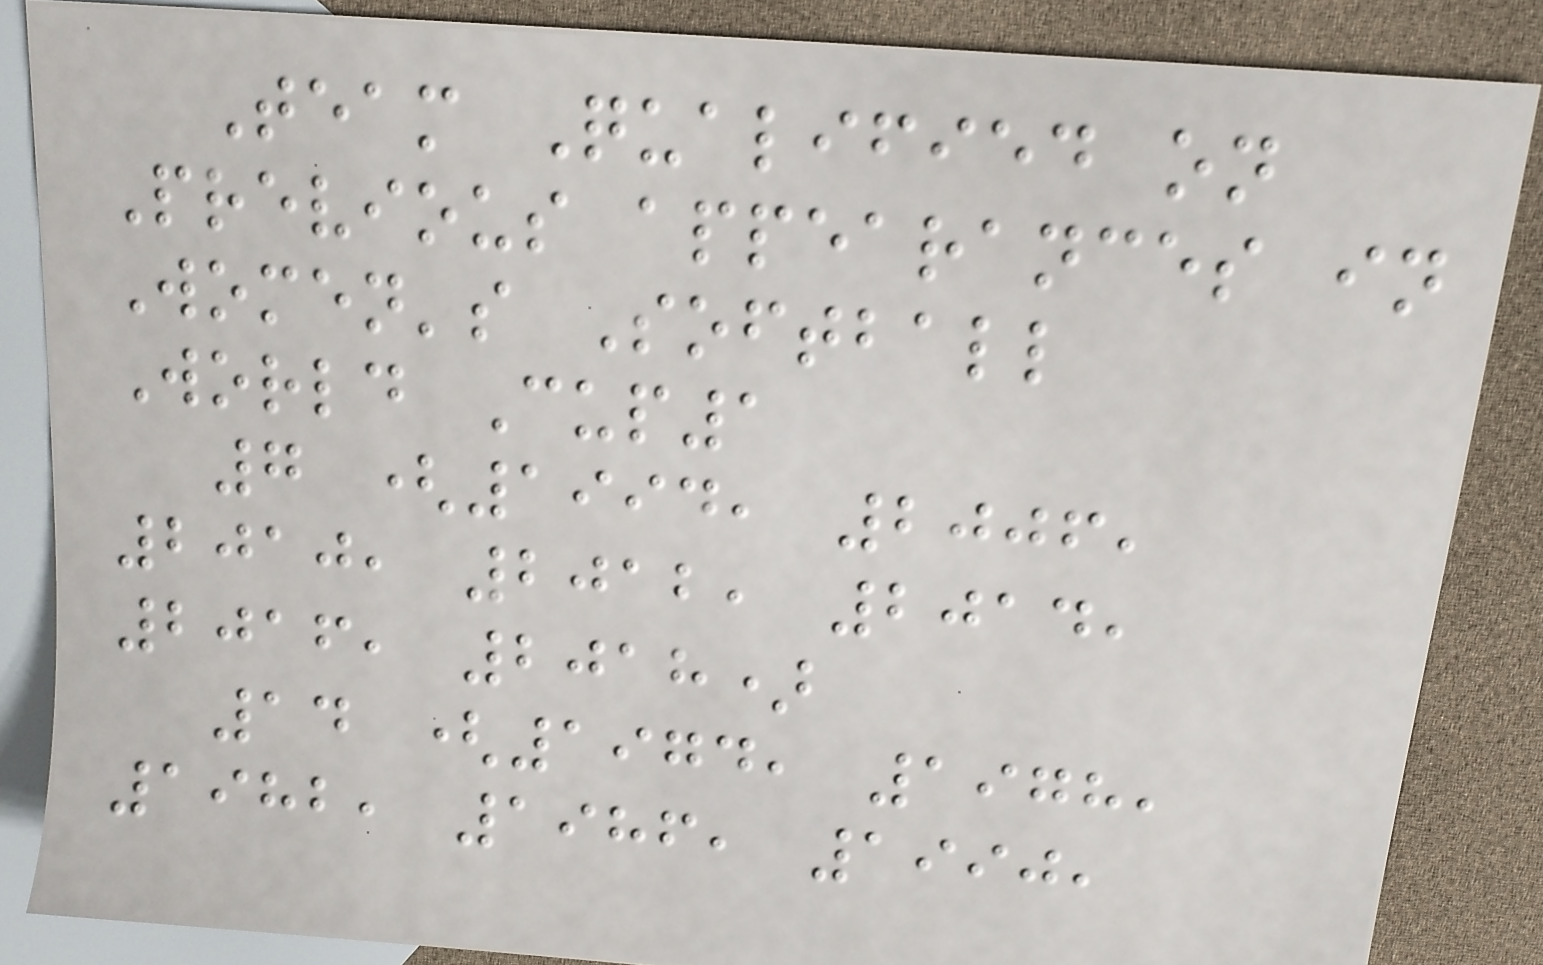Team Qualified on
Previous appearances in
Women's Softball
World Cup1
7 (1994, 2006,
2010, 2012, 2014,
2016, 2018)
14 (1974, 1978,
1982, 1986, 1990,
